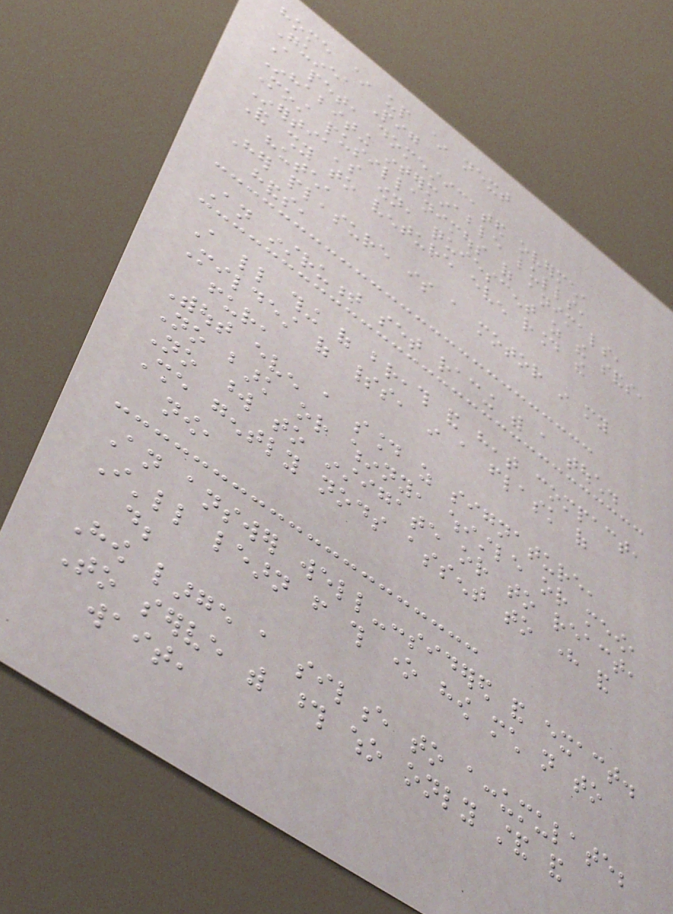home ~ up ~ next
Guinea Pig
A pet, domesticated overmuch,
Inhabiting interminable lulls,
Most pusillanimous of animals,
Inertia's own, quiescent as the sands,
And shy to venture even round the
hutch,
Her pleasure is a motor in my
hands,
An instrument set racing with a touch.
A little thing of breath and heat compact,
Mildest of spirits, in a flask of
fur,
Without even a sound as signature,
No bark or whinny, whistle or meow,
No word to instigate or to react,
She gently nods assent to here and
now,
An answer well-considered and exact.
I'll learn from this one how much not to
do;
How large a silence to accumulate;
To serve with those who only stand and
wait,
